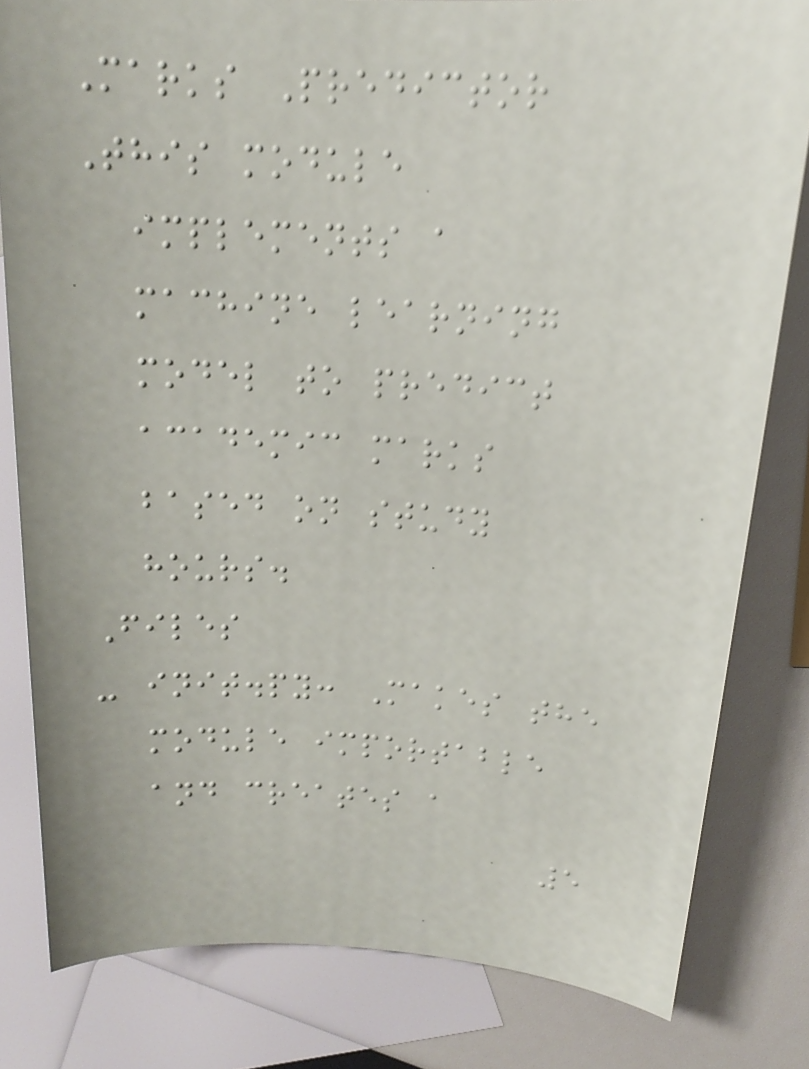Marks Predictor
This module
implements a
machine learning
model to predict
academic marks
based on study
hours.
Files
- init.py: Makes the
module importable
and creates a
5
